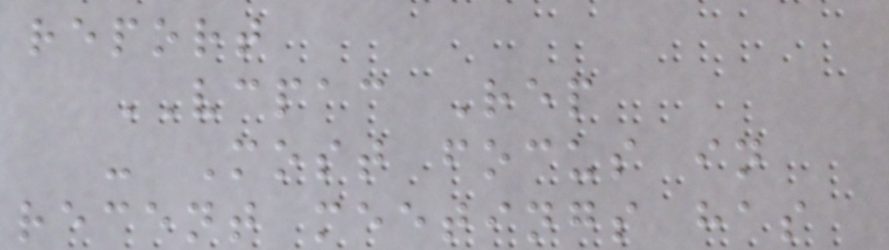report
VCPAC Rep
- Most focus in
recent meetings has
